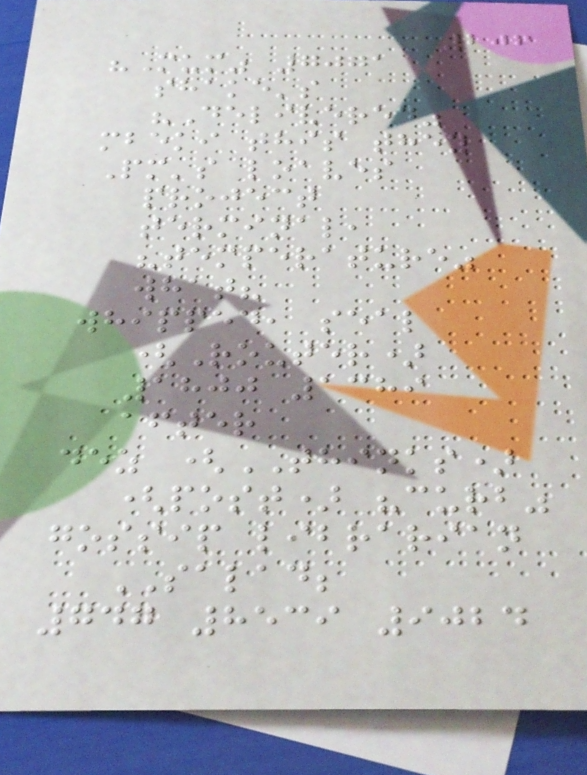206
"Mum" 7071
shake's
"Delivered"
mbeki this they
Pm's loaves
project
terminal,
"temperature"
what?
whipped, seal
(Router)
1800 1389
after
dez (THINKS)
(post) "curb"
gossip librarian
SALAD;
747 8539 9024
